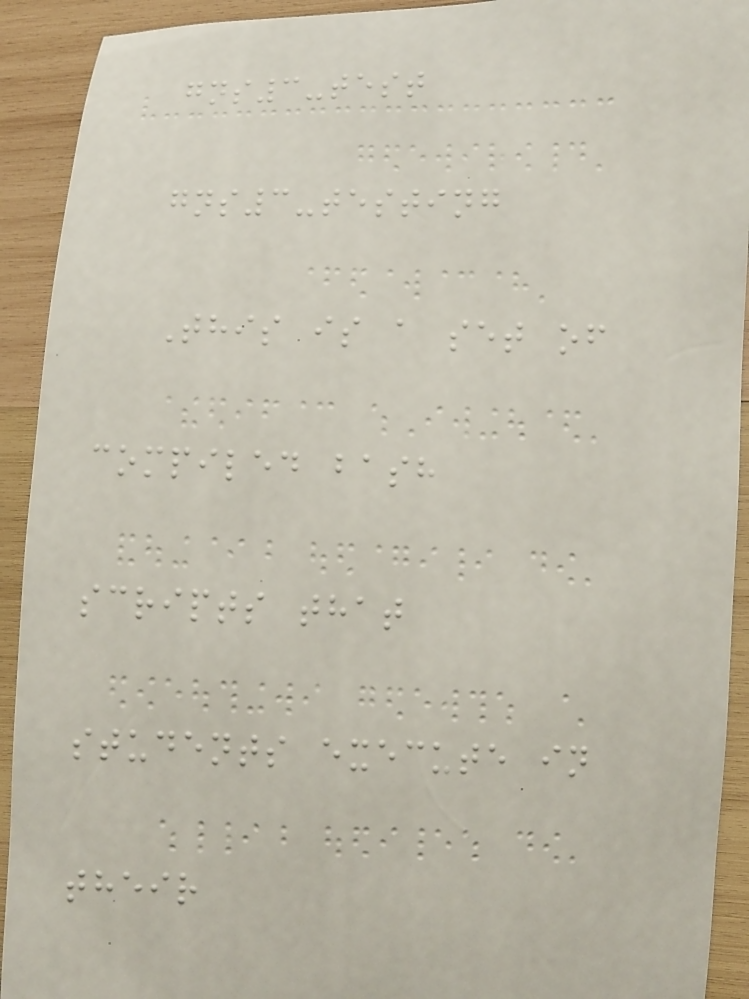gns3-test
gns3-testing
This is a set of
compiled bash
scripts that
students execute in
their
